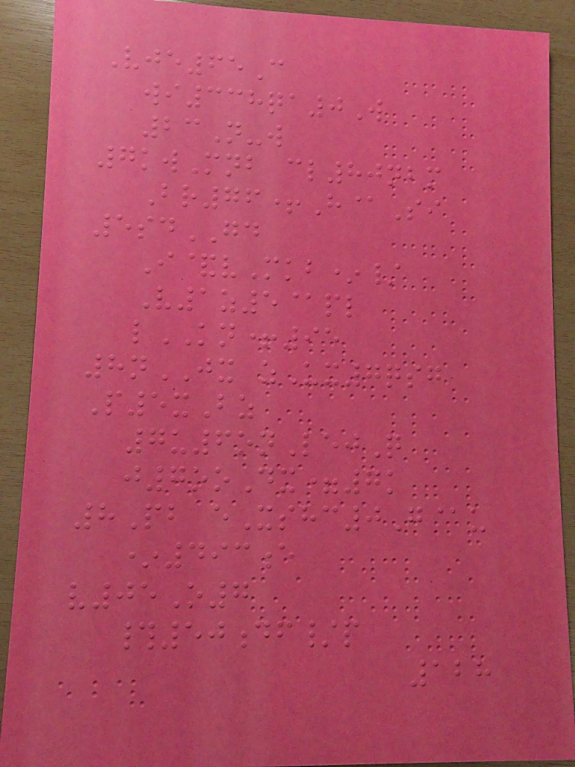Vje65C
wi338qa0W
23N-w
7kwMnb cl80nbm
Br76+H@Si
5sdGD
I&vMkb*/
V1z5@pl
lKN+95
8nJX zUx7qsg
P5xBz
7u6onLejQ
j7ooDx=7k
8Pb eXshc0G@u
*493e
v05O7
#50df/p
128
